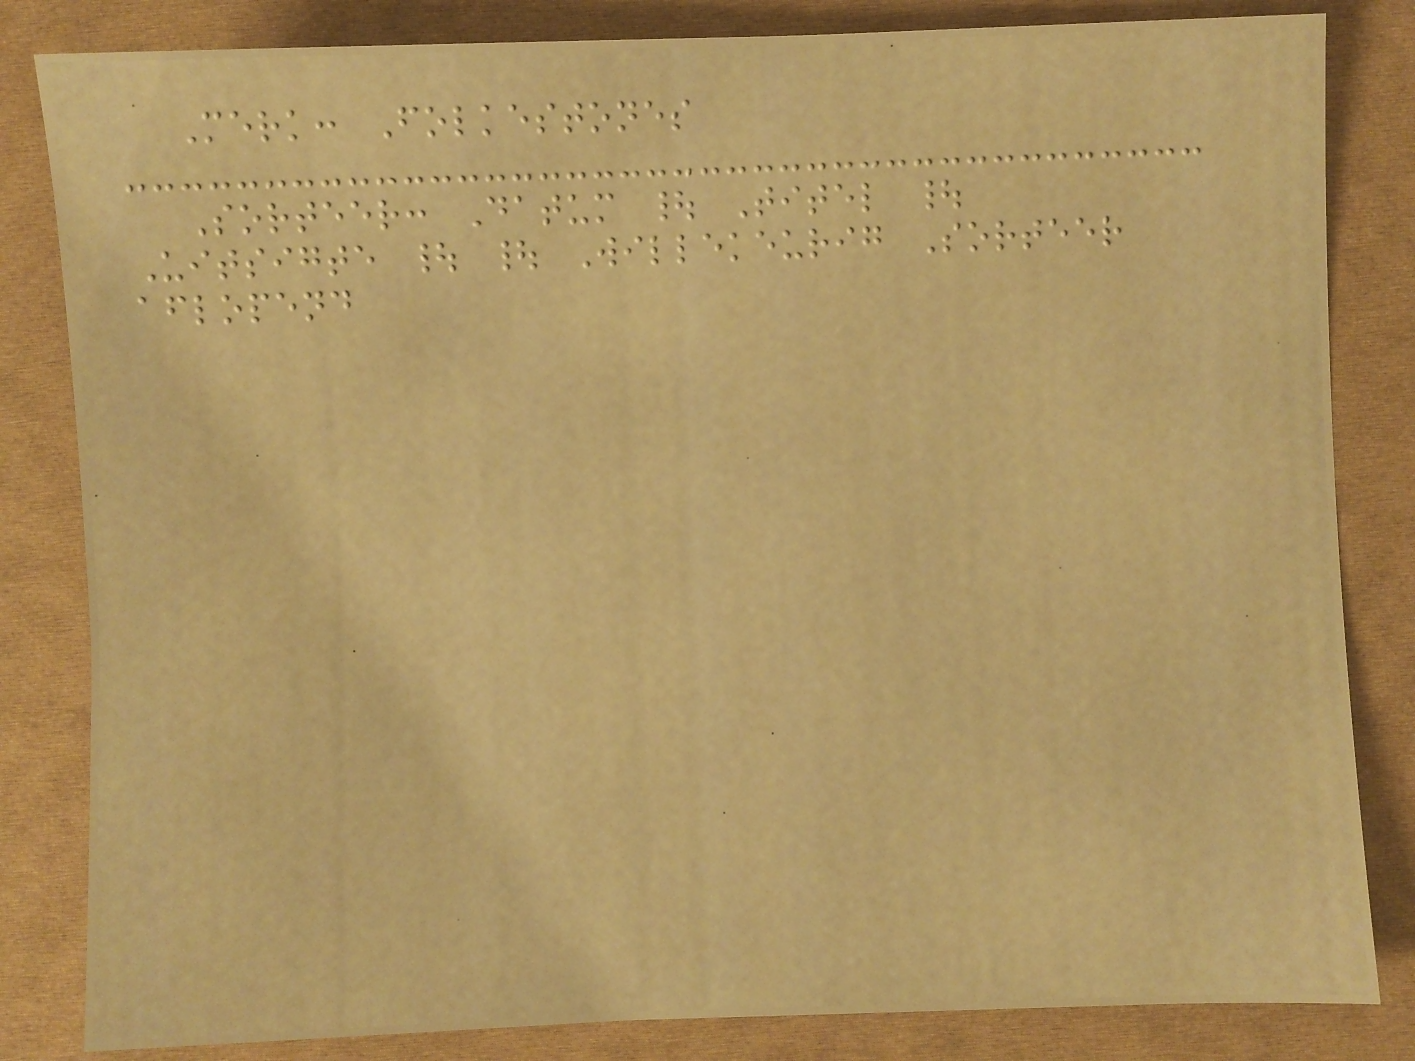Merk: Folkestones
Sorteer: Datum | Titel |
Uitsigte | | Willekeurig Sorteer
aflopend
